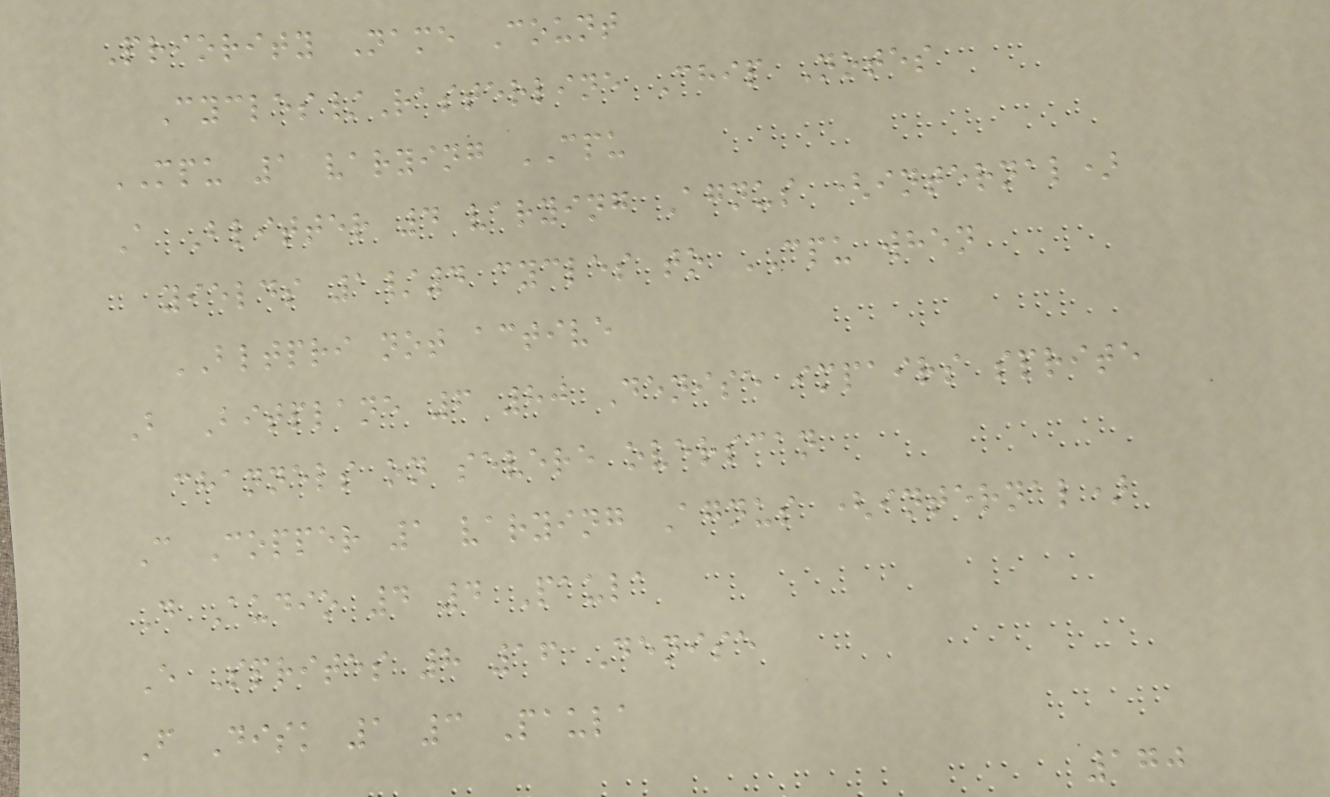Priority Name Count
Cycles/Rasterline Chip Notes
MPU 1 varying CPU
A Blitter 4 varying Agnus (internal)
yields 1/4 cycles to CPU when
BLTPRI not active
B Bitplane 6 80 Denise impairs sprite
channels on severe overscan
C Copper 1 varying Agnus (internal)
D Audio 4 4 Paula
E Sprites 8 16 Denise
F Disk 1 3 Paula
170
